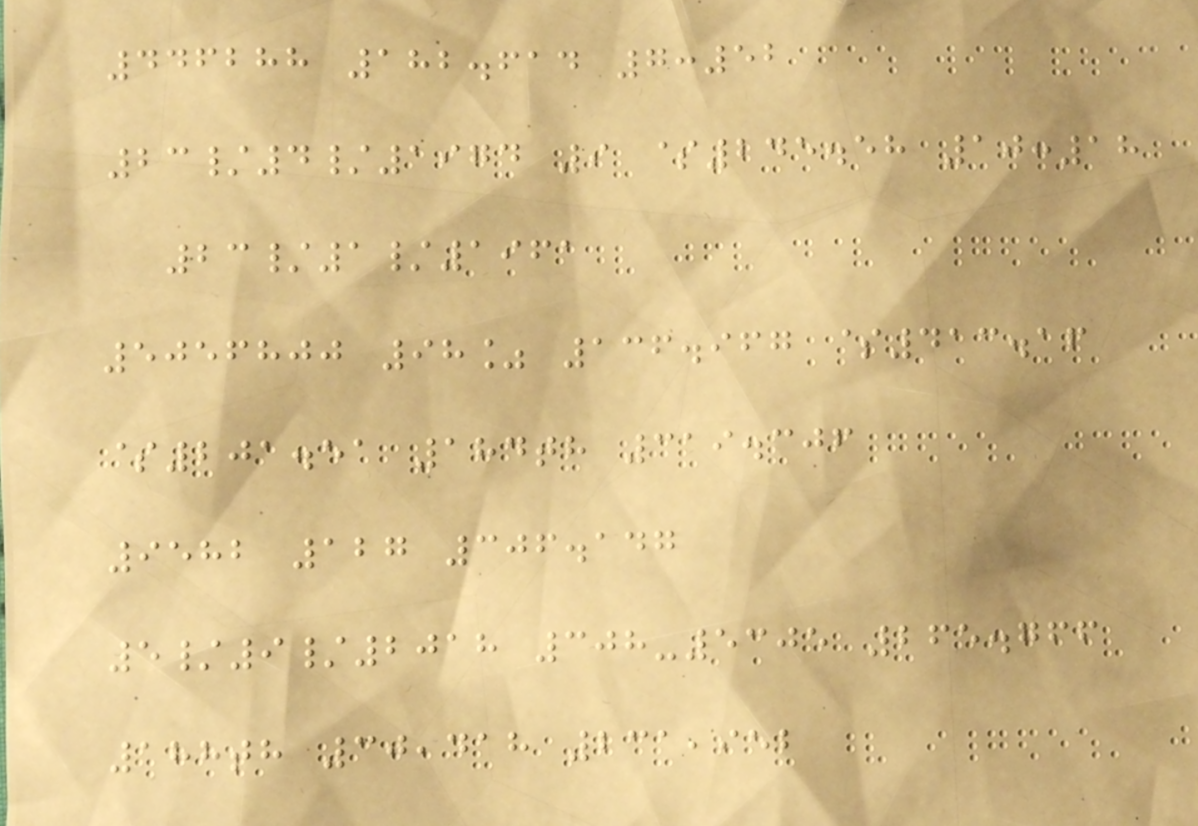446288 182.614 7:52
23/4/1974 9 $245.58 10:18
23/1/1961
5056800 98% 136.967 $413.16
$201.51 184th 319.306
9582 127 306.147
5/9/2018 308-5305 265.766
188th 30,418 231,952
